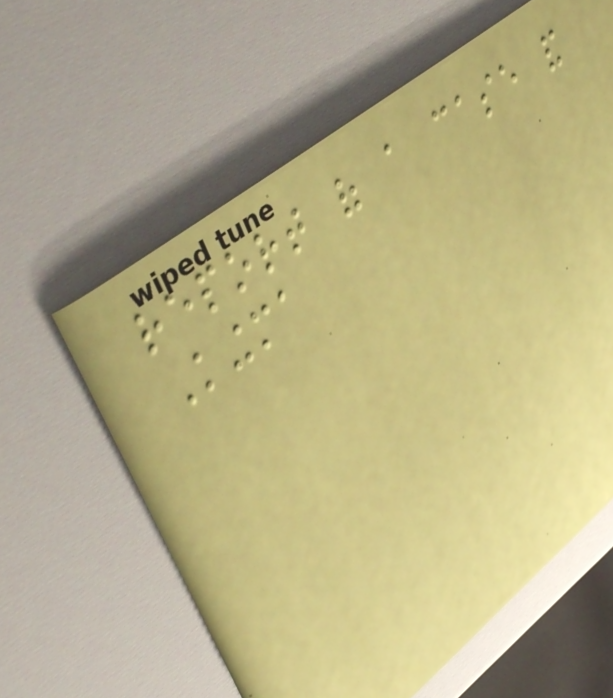report of a case and
Kingma
